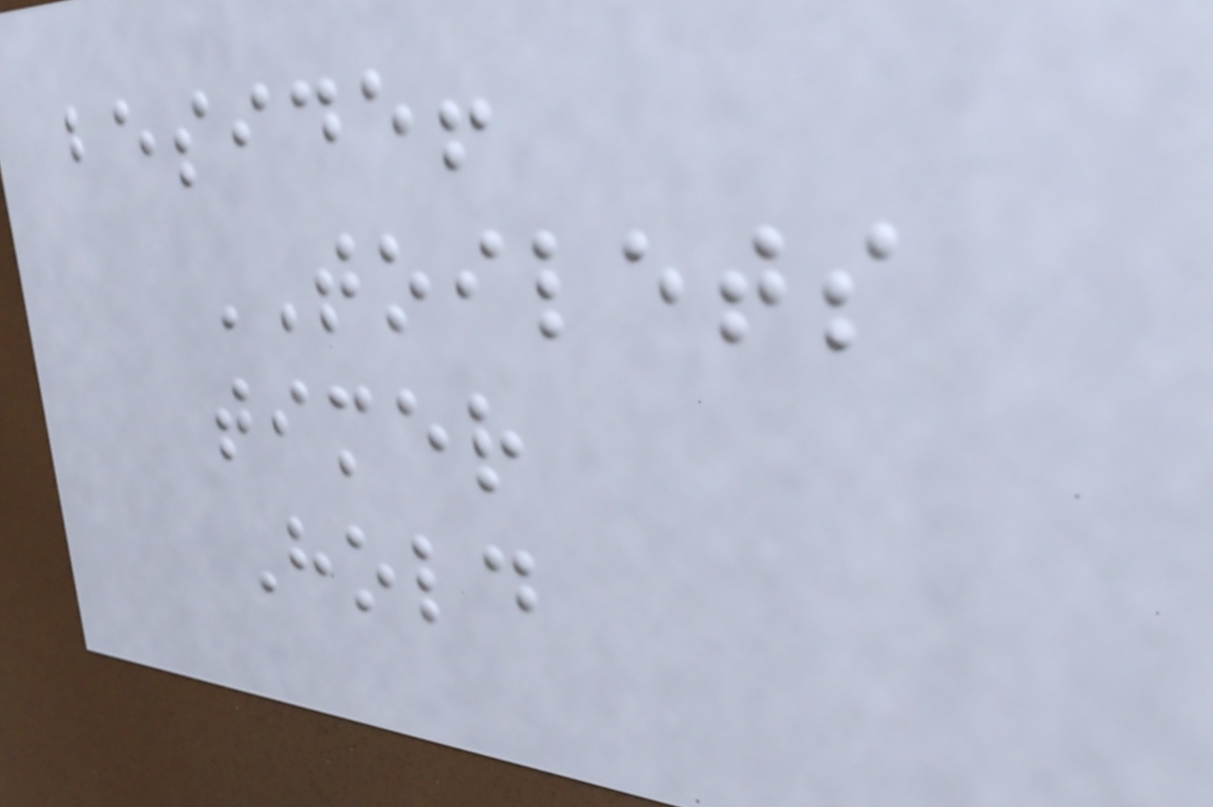beside!
TOILETS
timer
Hold
